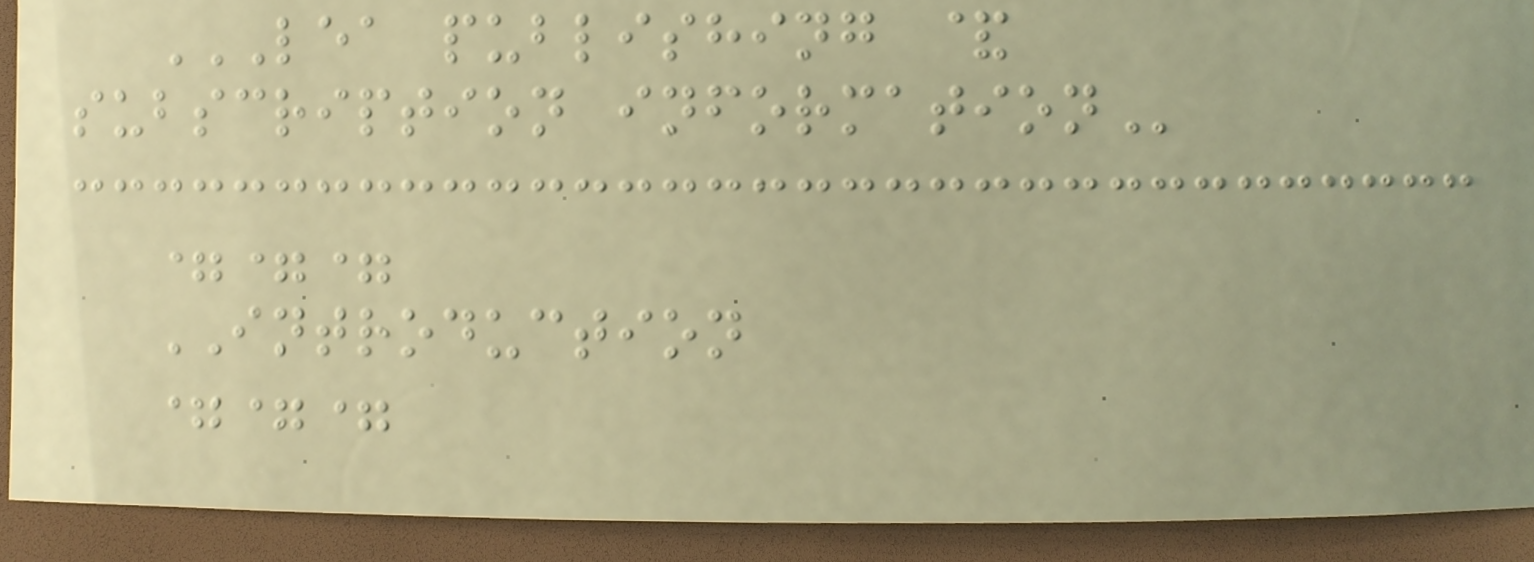LEA PUBLISHING &
SUBSCRIPTION INFORMATION
===
INTRODUCTION
===
